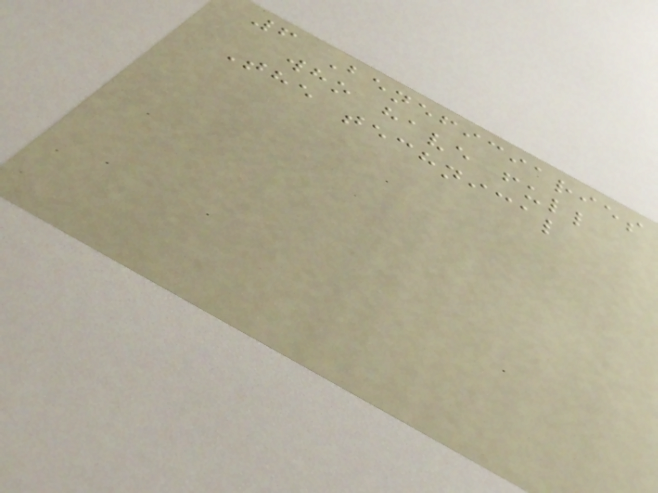6 Beneficiaries
who have full
The technical
